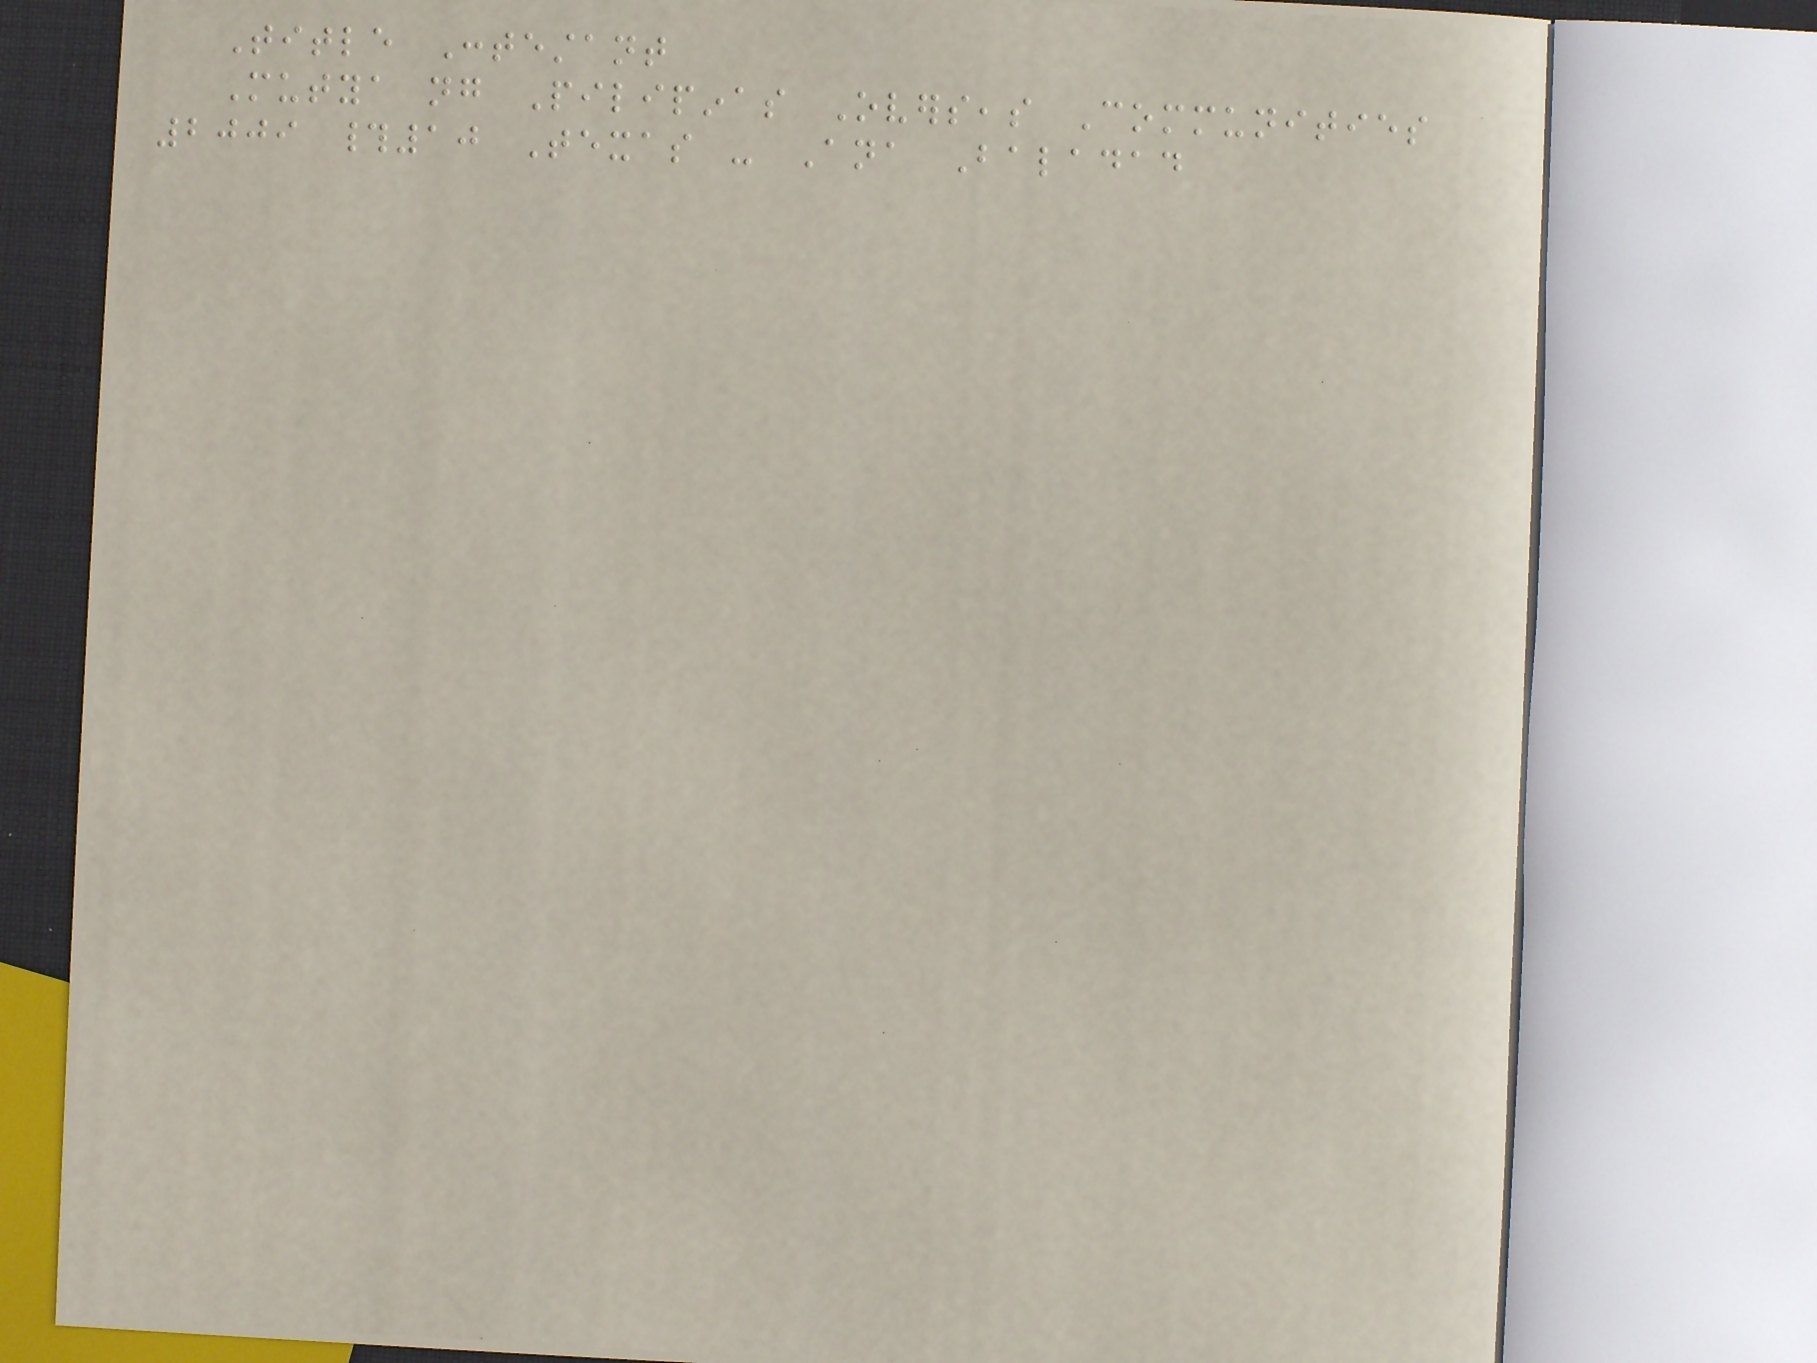Title Contestant
Mutya ng Pilipinas Overseas Communities
2009 #10 Texas - Ana Baladad
